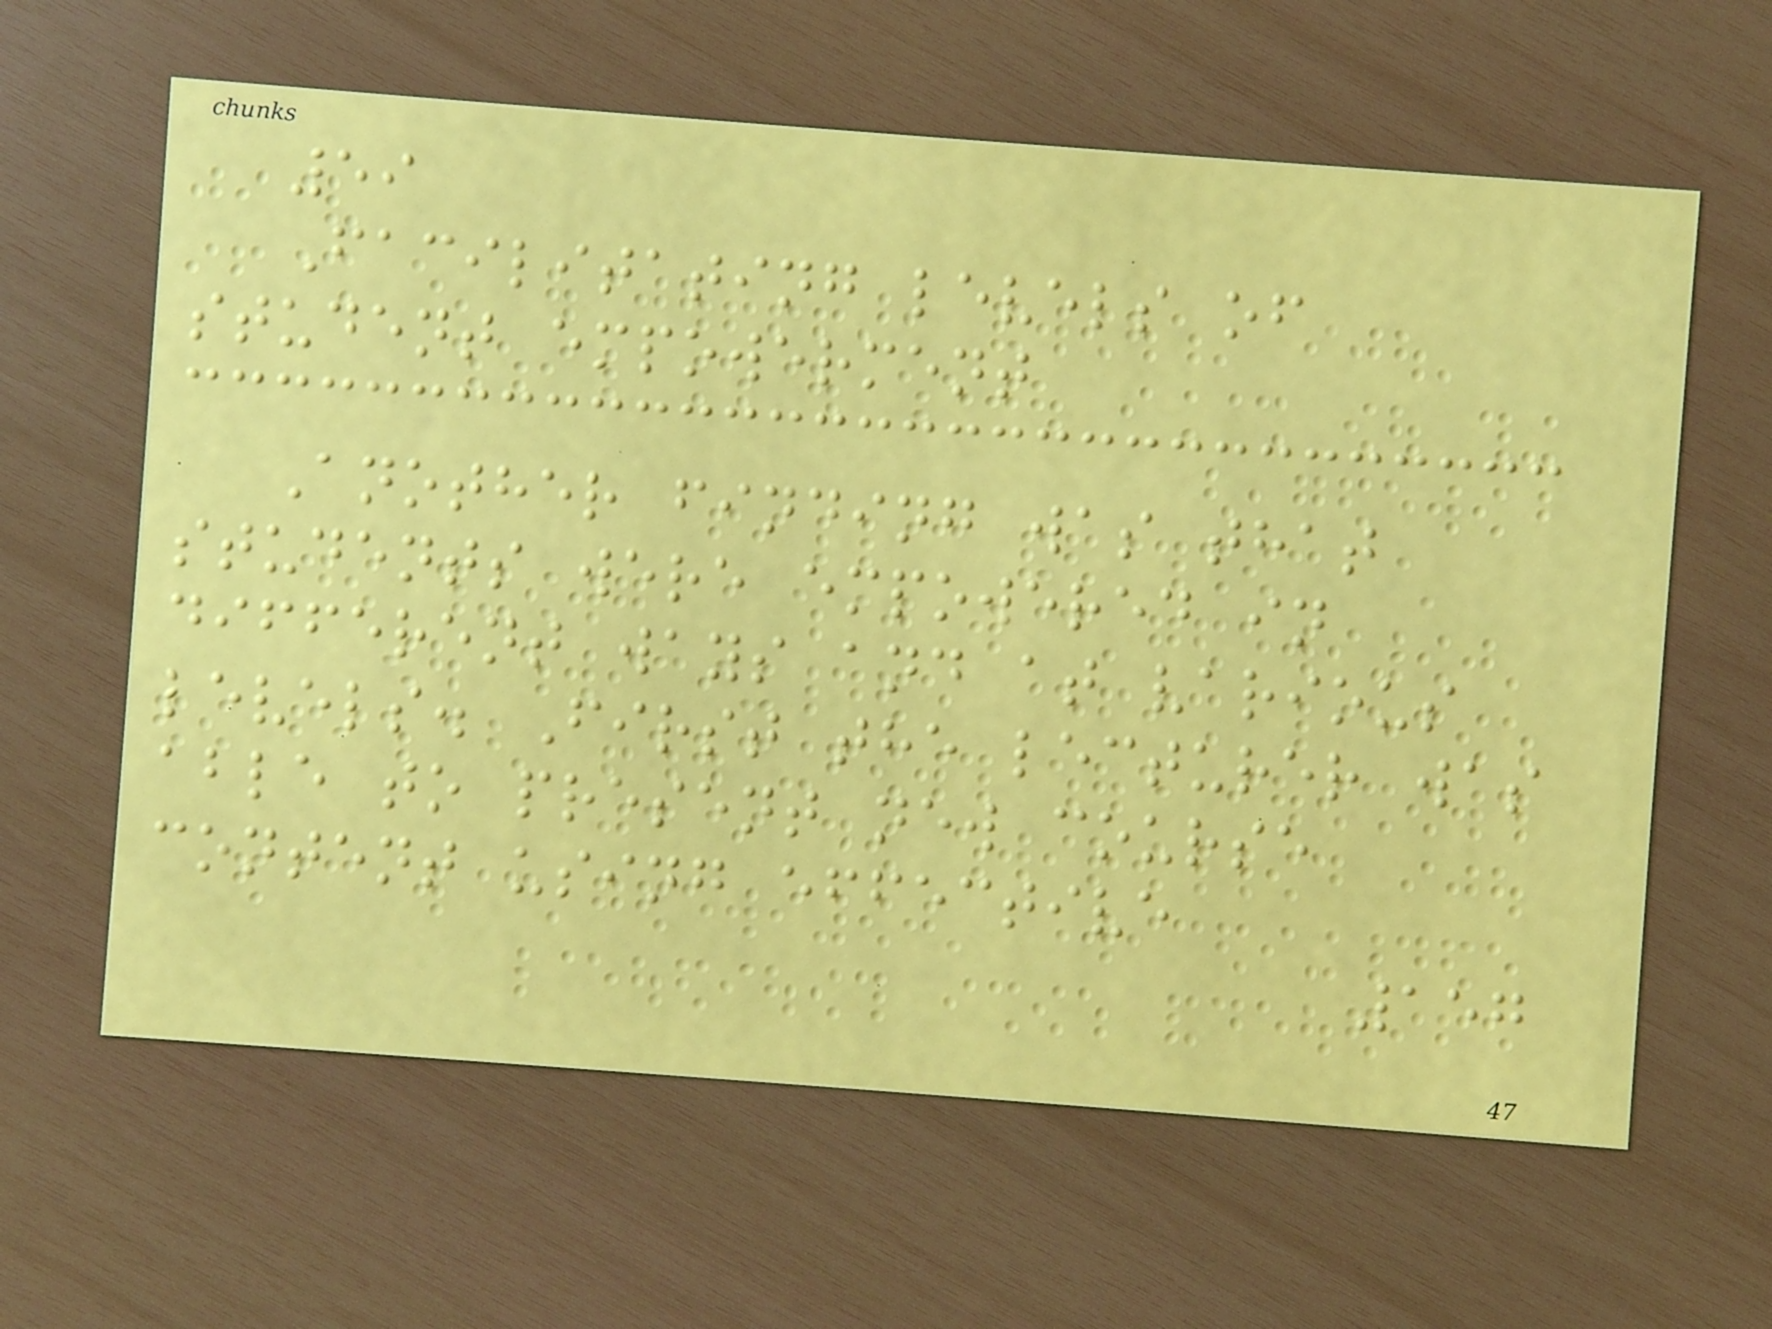59
Facilitating levels of
student empowerment
Another finding was that
students were empowered in
different ways and at various
levels. First the lecturer was
able to present new course
content using effective
157
